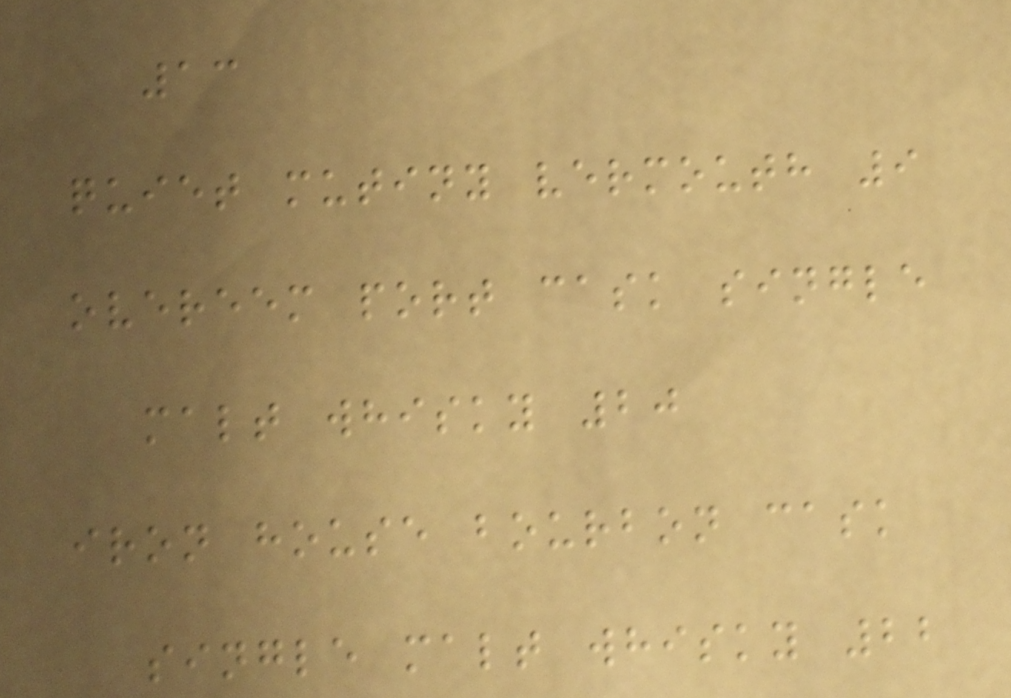13
quiet mutiny vermouth 9
overeem port cask single
malt whisky 20
iron house bourbon cask
single malt whisky 22
